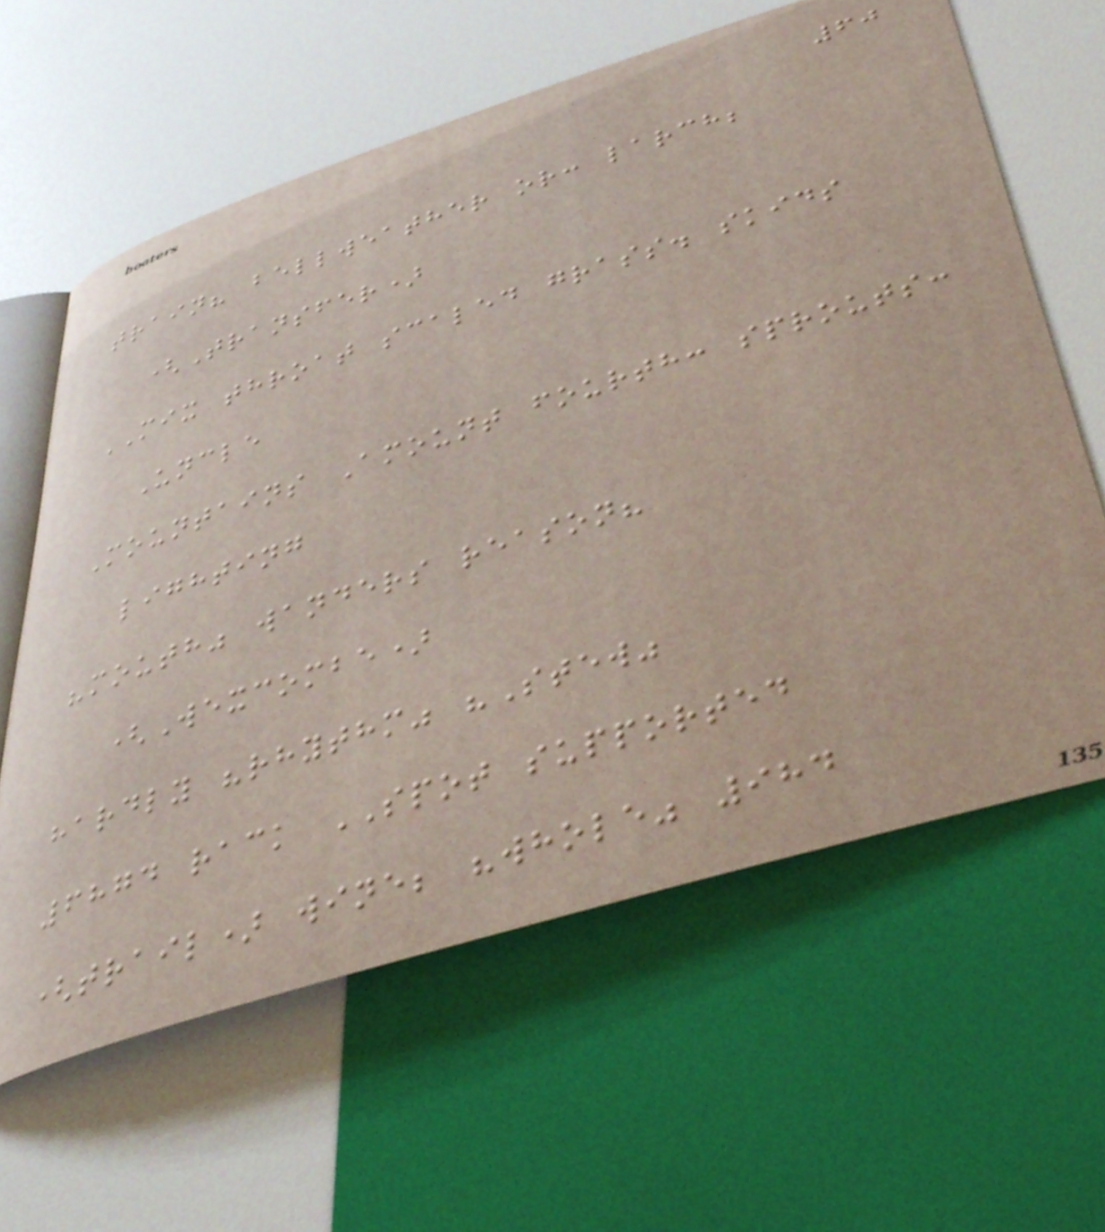60
train? bellweather or: larch;
(Transfer)
MIX throat scaled grass. skids
Uncle
Mountains Amount fourth: sprouts:
lighting
"mouth" wanders reason?
(Wexcombe)
hardly "rhythm" "Stew"
6874 rack SPOT supported
(trail) wine; "whole" 984
